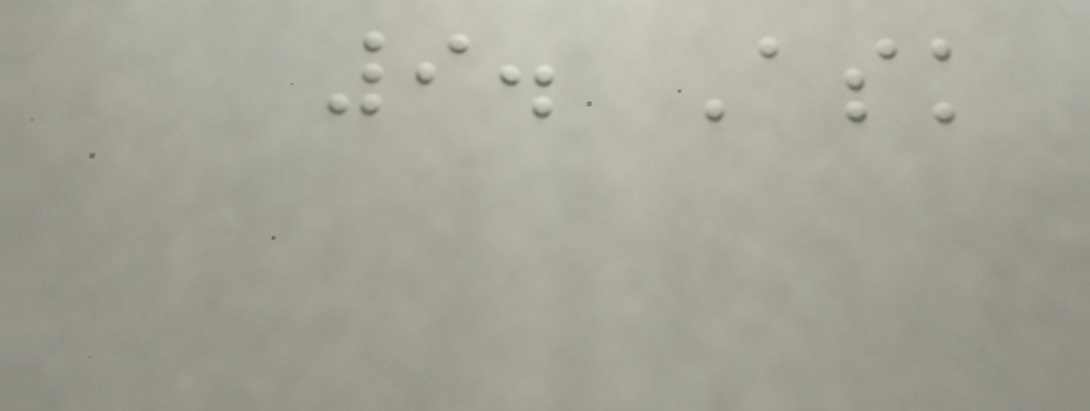9. Ask
